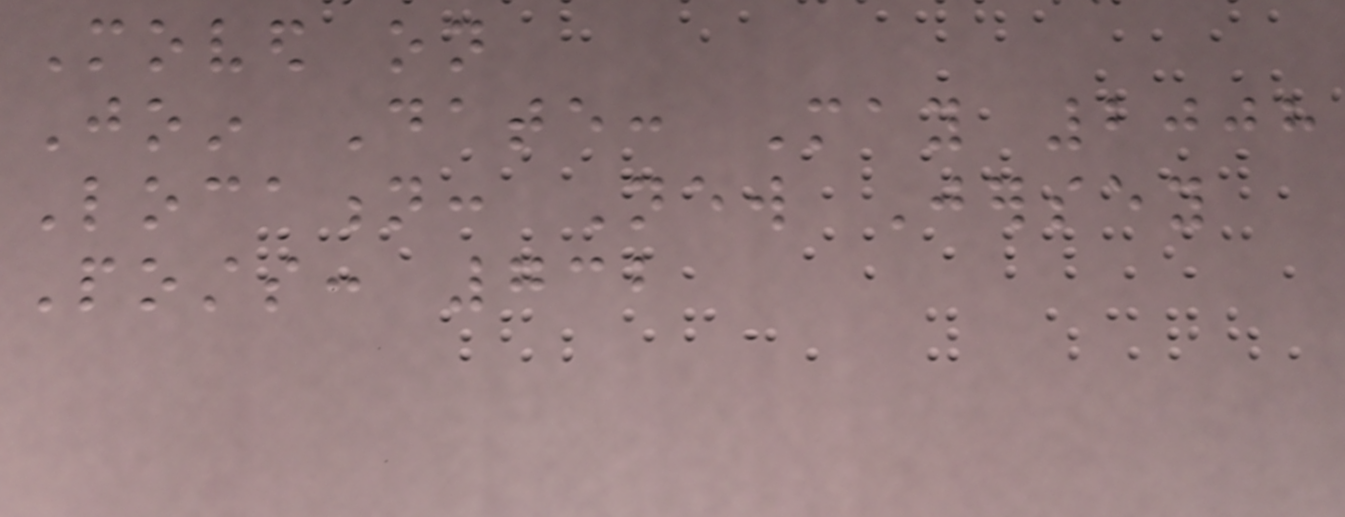Moved on
Join Date: May 2008
Location: New Jersey
Posts: 732
